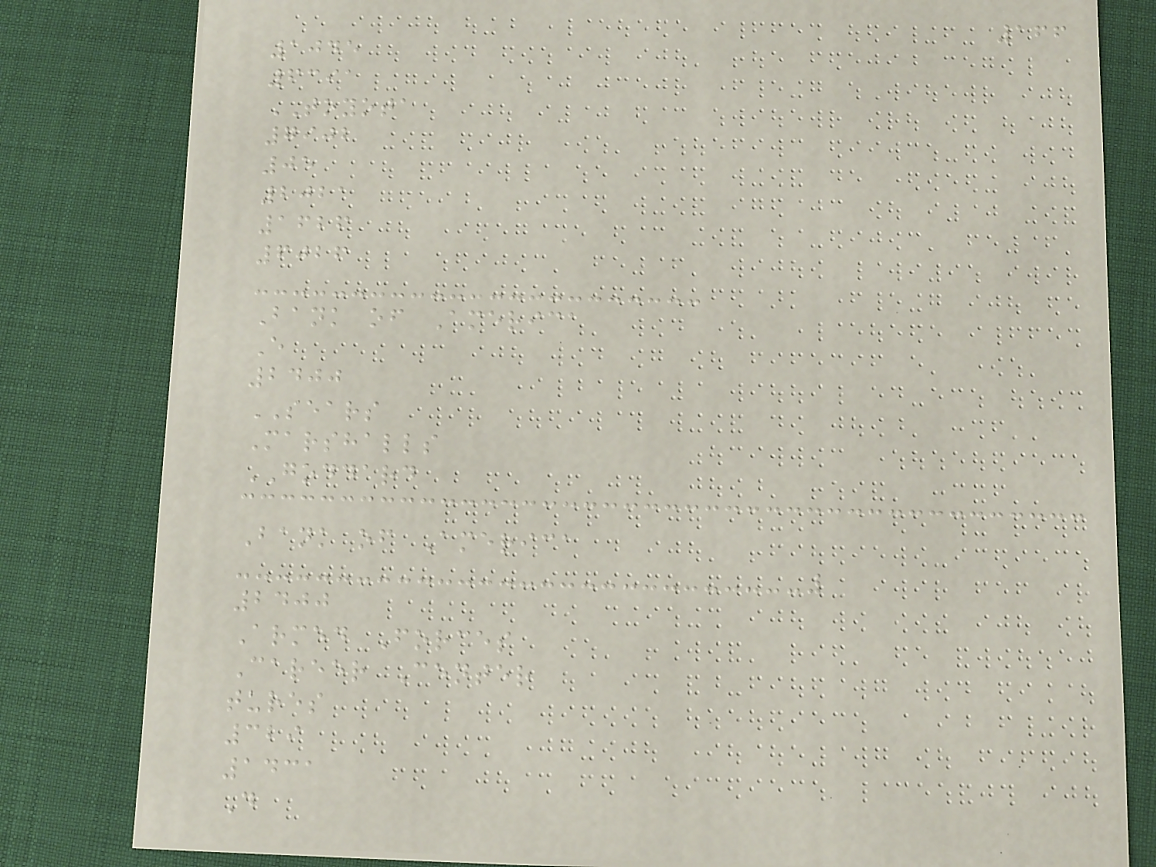166
1045
6391
TOYOTA
7902
05
2021
1626
6026
Bank of America
E
2400
SEARS
Marshalls
GODDARD
Bank of America
2400
Armed Forces
Career Center
tures
329
1431
D
